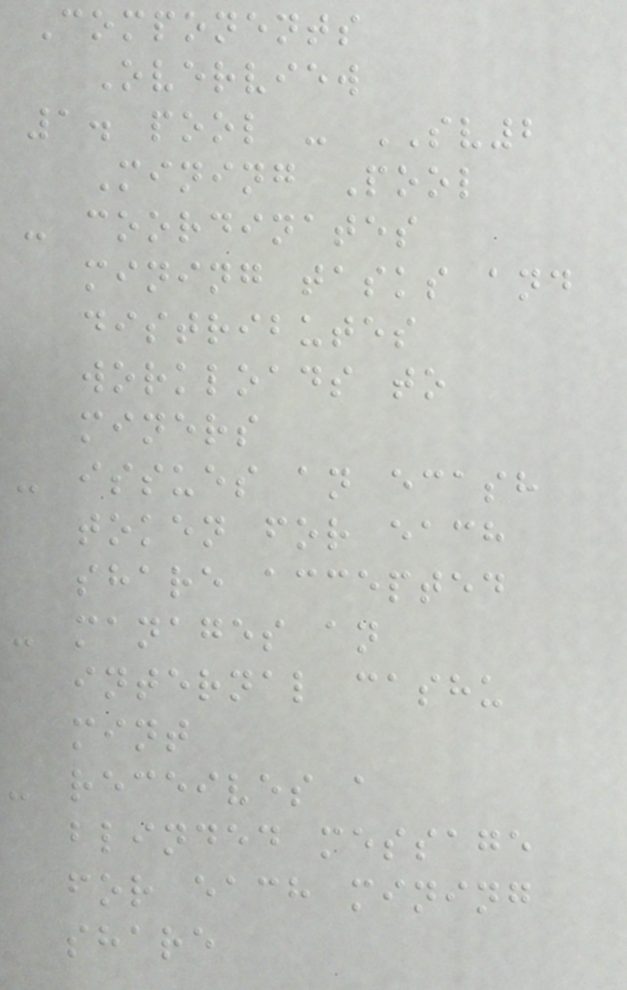Components
Overview
1. pool - SV2
Mining Pool
- coordinates
mining tasks and
distributes
workloads to
miners
- issues an ecash
token for each
share accepted
- manages an
internal cashu
mint
- receives a
blinded message
for each mining
share
